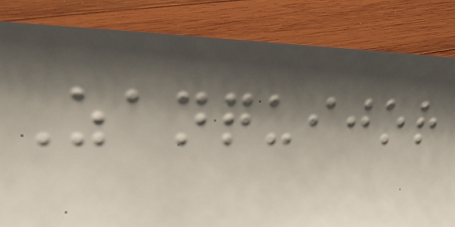Zanquijor
